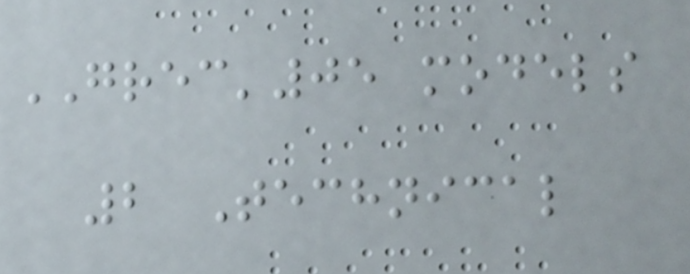GREC'05 models
2 Technical
